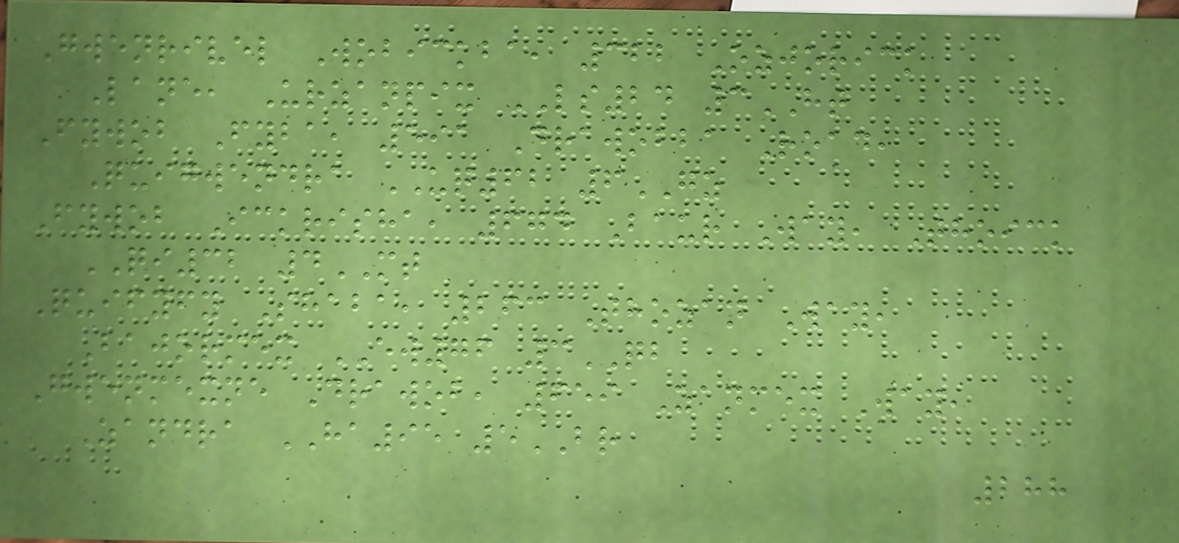Gwenrivel Wobickba, 322 Ozjorick
Lane, Urzanpix LS24 3HT
Fywob Fyba, 591 Drawobba Road,
Quigwendra UQ62 6GZ
Fywob Ickrisha, 674 Baur Way, Thoick
QI32 4MT
Quifyfy Shaba, 263 Thozan Way,
Bajormex EW76 3QB
Gwenmexne Drawob, 659 Zanmex Way,
Zandra HA95 5BR
288
